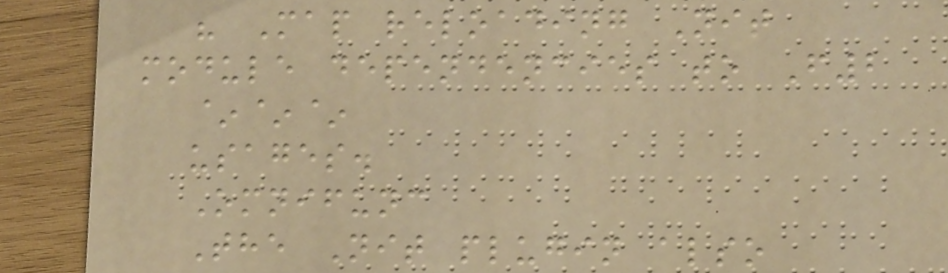" Map reloading Nit
module dependencies to F2
~~~
usages.
Omnifunc
The Nit plugin also
